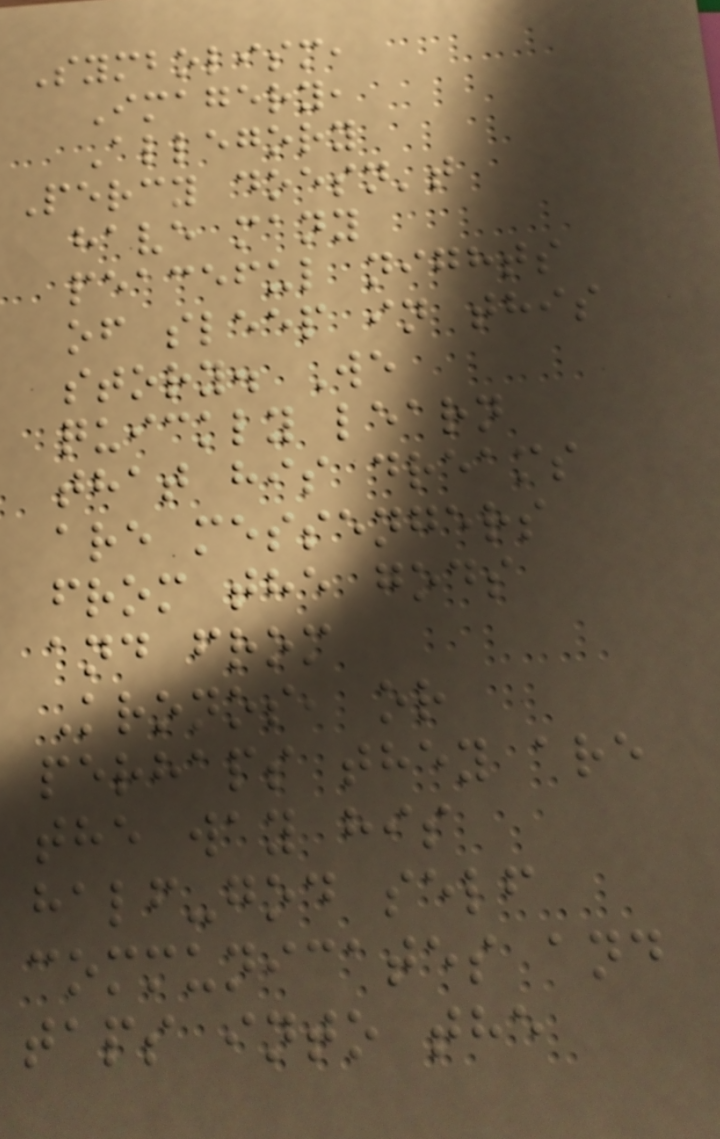Symbolism,
Imagery,
Allegory
Percy doesn't
have many
peaceful nights
of sleep in this
story. We
quickly learn
that his dreams
are messengers
from the gods
and from
Kronos, or
perhaps they are
the way his
half-god self
communicates and
taps into the
